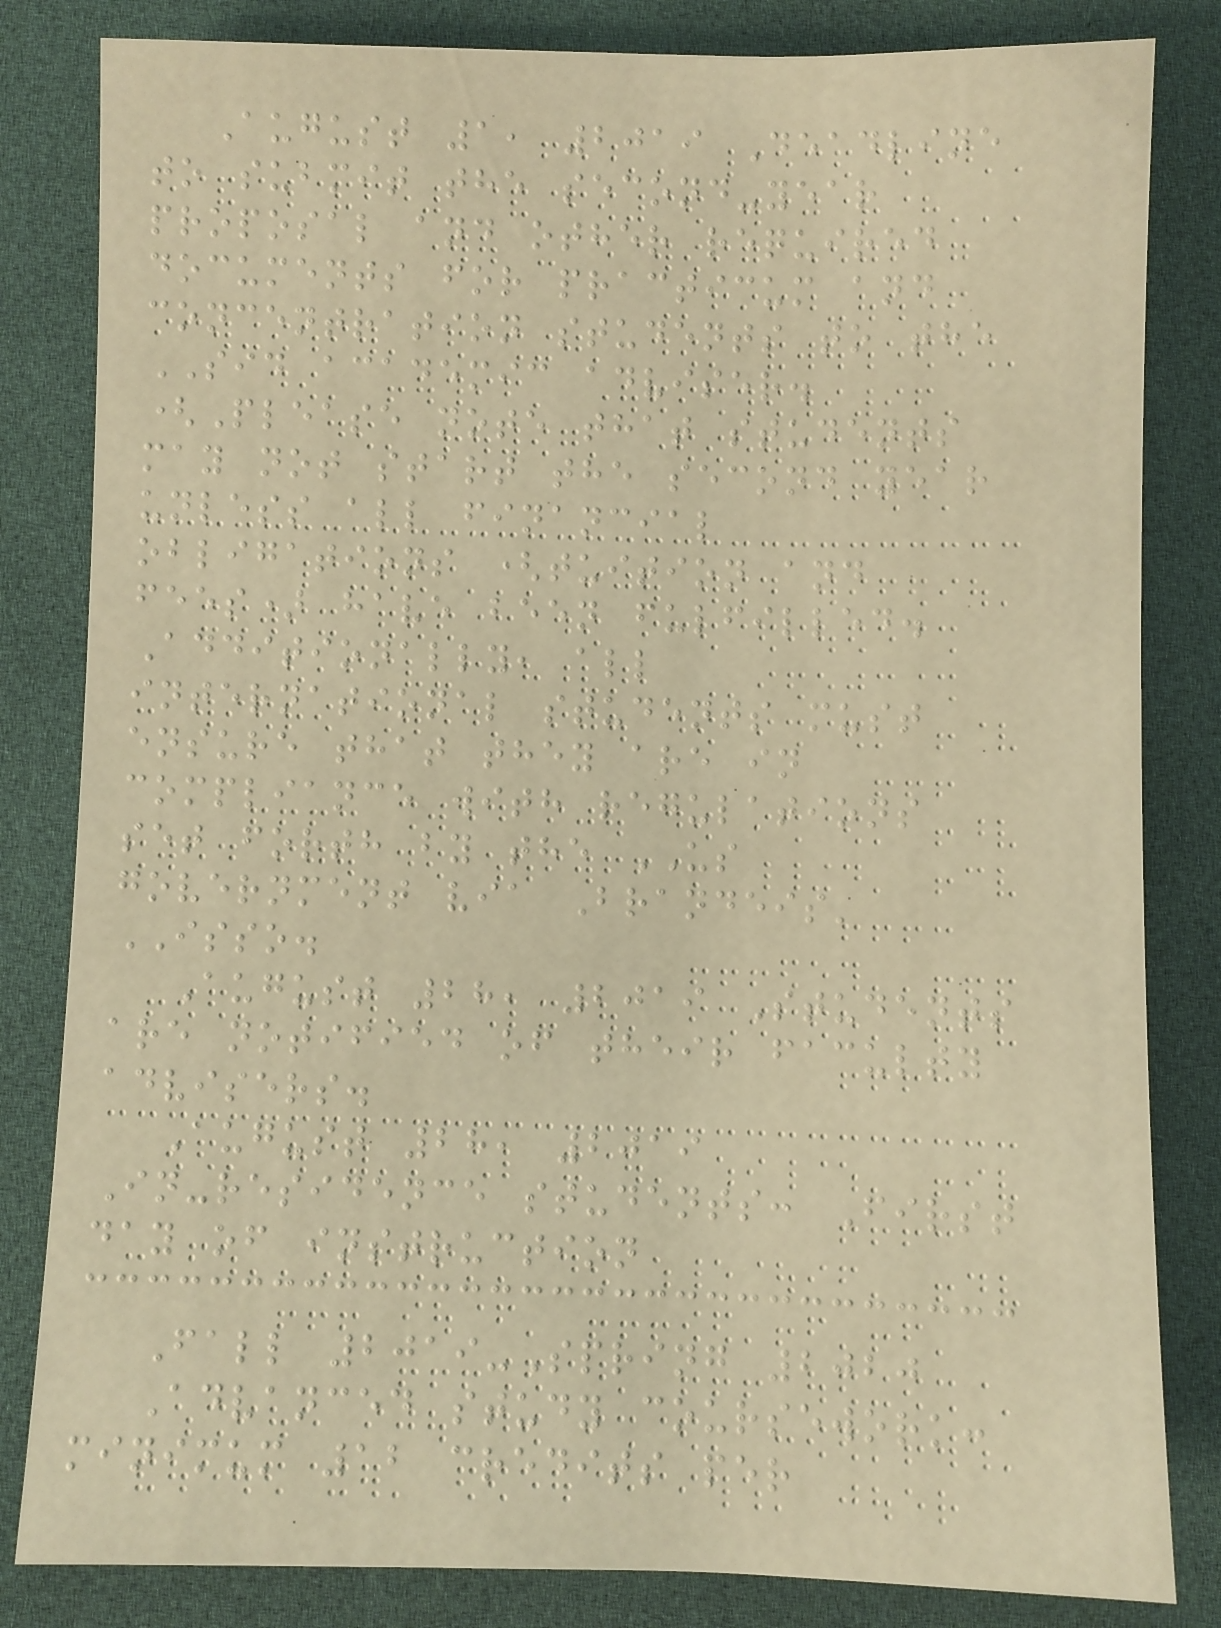August 1, 2019 Deadline
to submit the second-year
proposal and other required
documents for practicum and
concentration students to the
SID academic adviser.
(Please note that students
may not start the second year
unless all financial
obligations (tuition and
fees) have been fulfilled.
Additionally, all
international students must
ensure that they are in
compliance with regulations
set forth by the US
government via Brandeis'
ISSO.
August 28, 2019 Students
are notified of their faculty
advisers.
August 28, 2019
In-residence students: First
day of instruction
Fall 2019-Spring 2020
Advanced study coursework:
minimum 12 credits per
